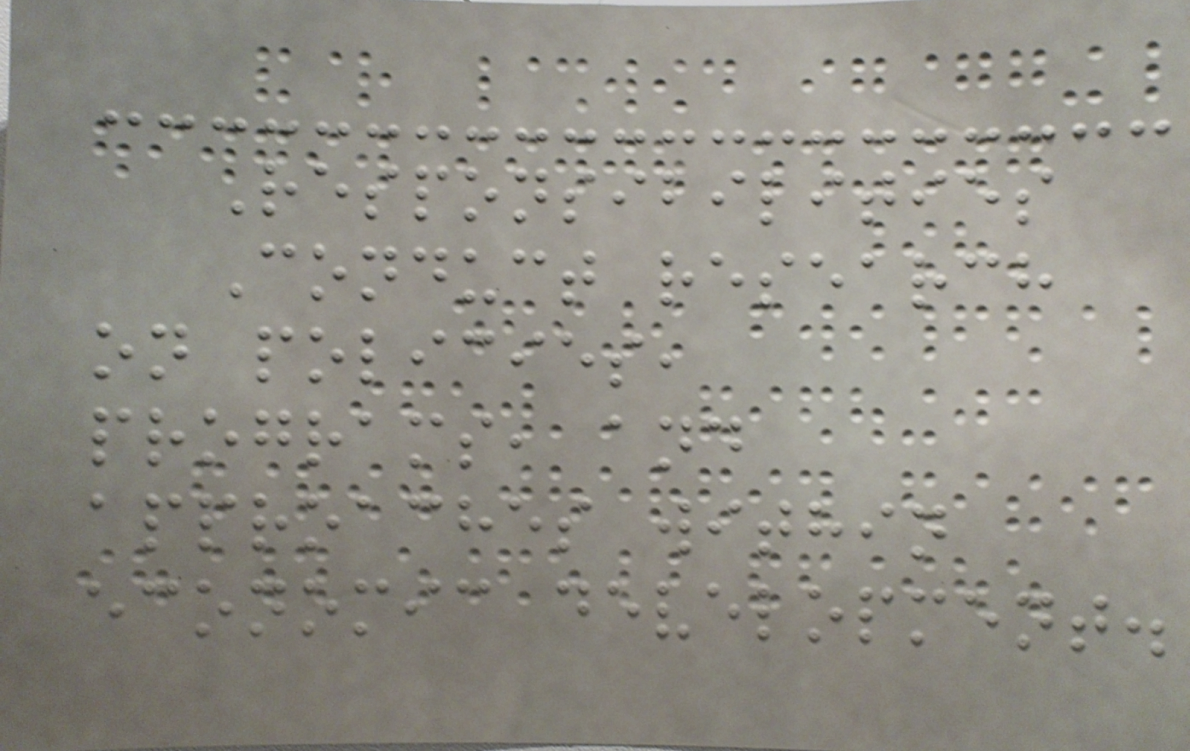Responsibilities
Conduct research
on policies,
programs, and
approaches within
economic development.
